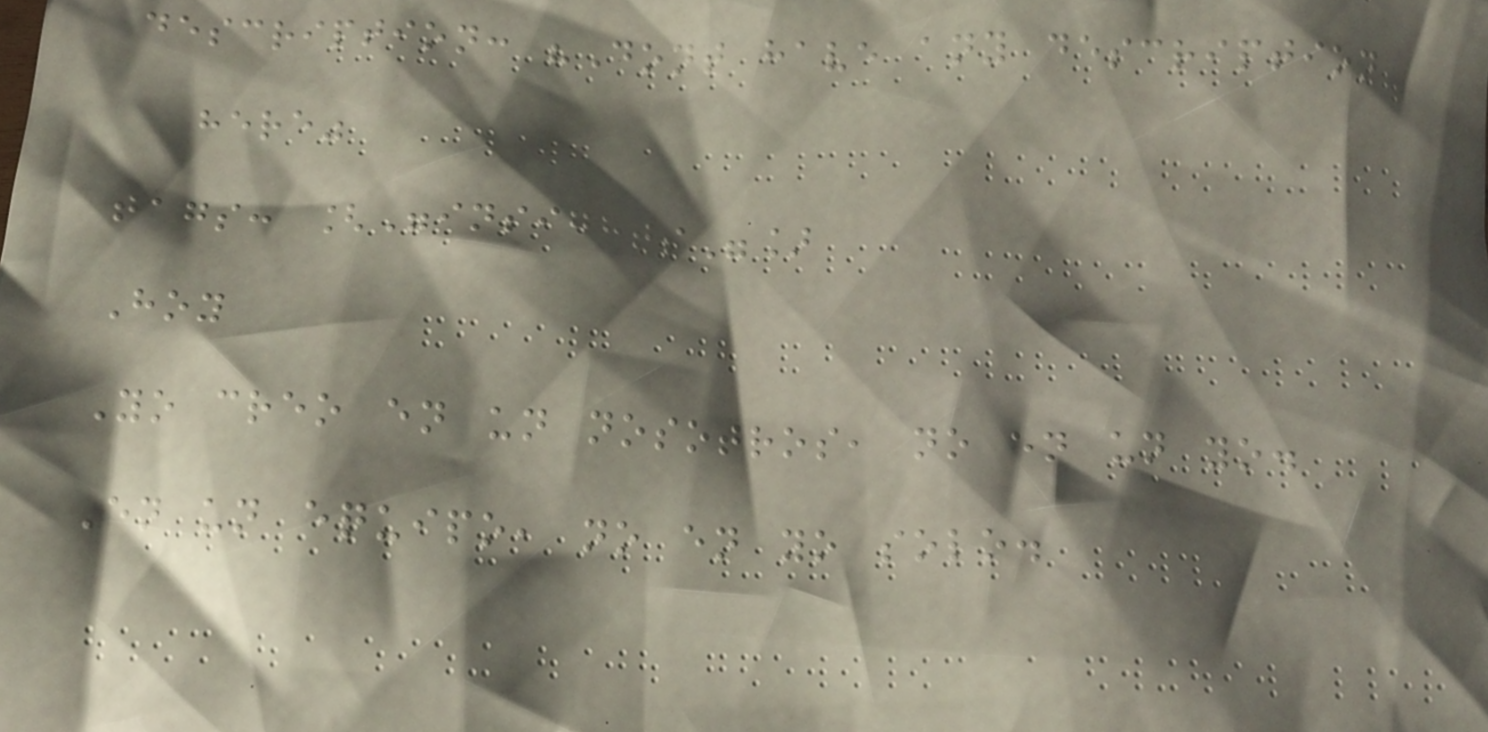description: "Dont have any description
here"
tags: ["insights"]
Hoy
Yo creo en un nosotros, no en un yo.
En un equipo, no en yo solo.
